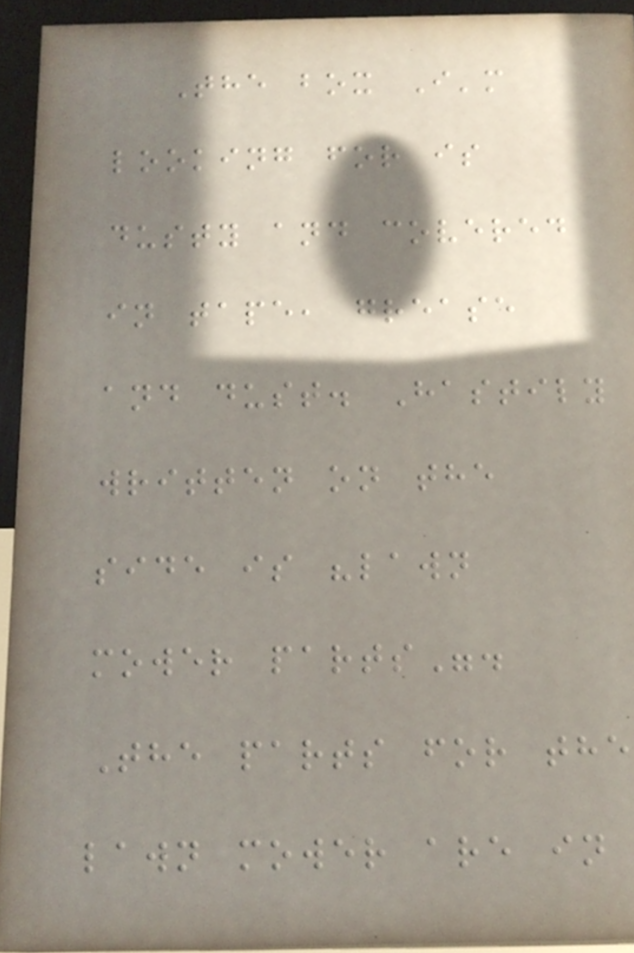The box I'm
looking for is
dusty and covered
in tape, grease
and dust. Hastily
written on the
side is "lawn
mower parts".
The parts for the
lawn mower are in
